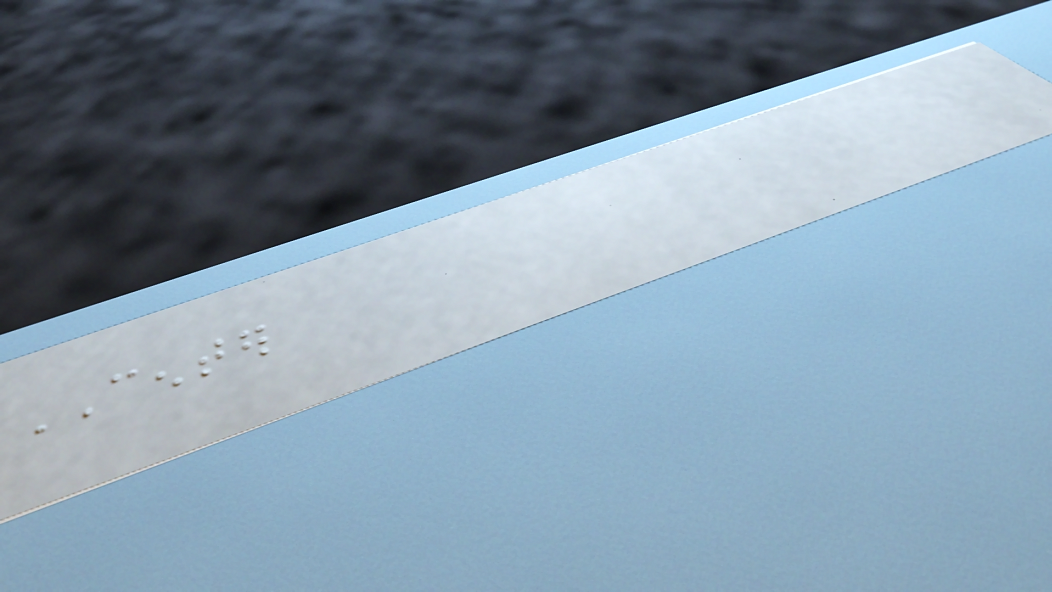CENTER
